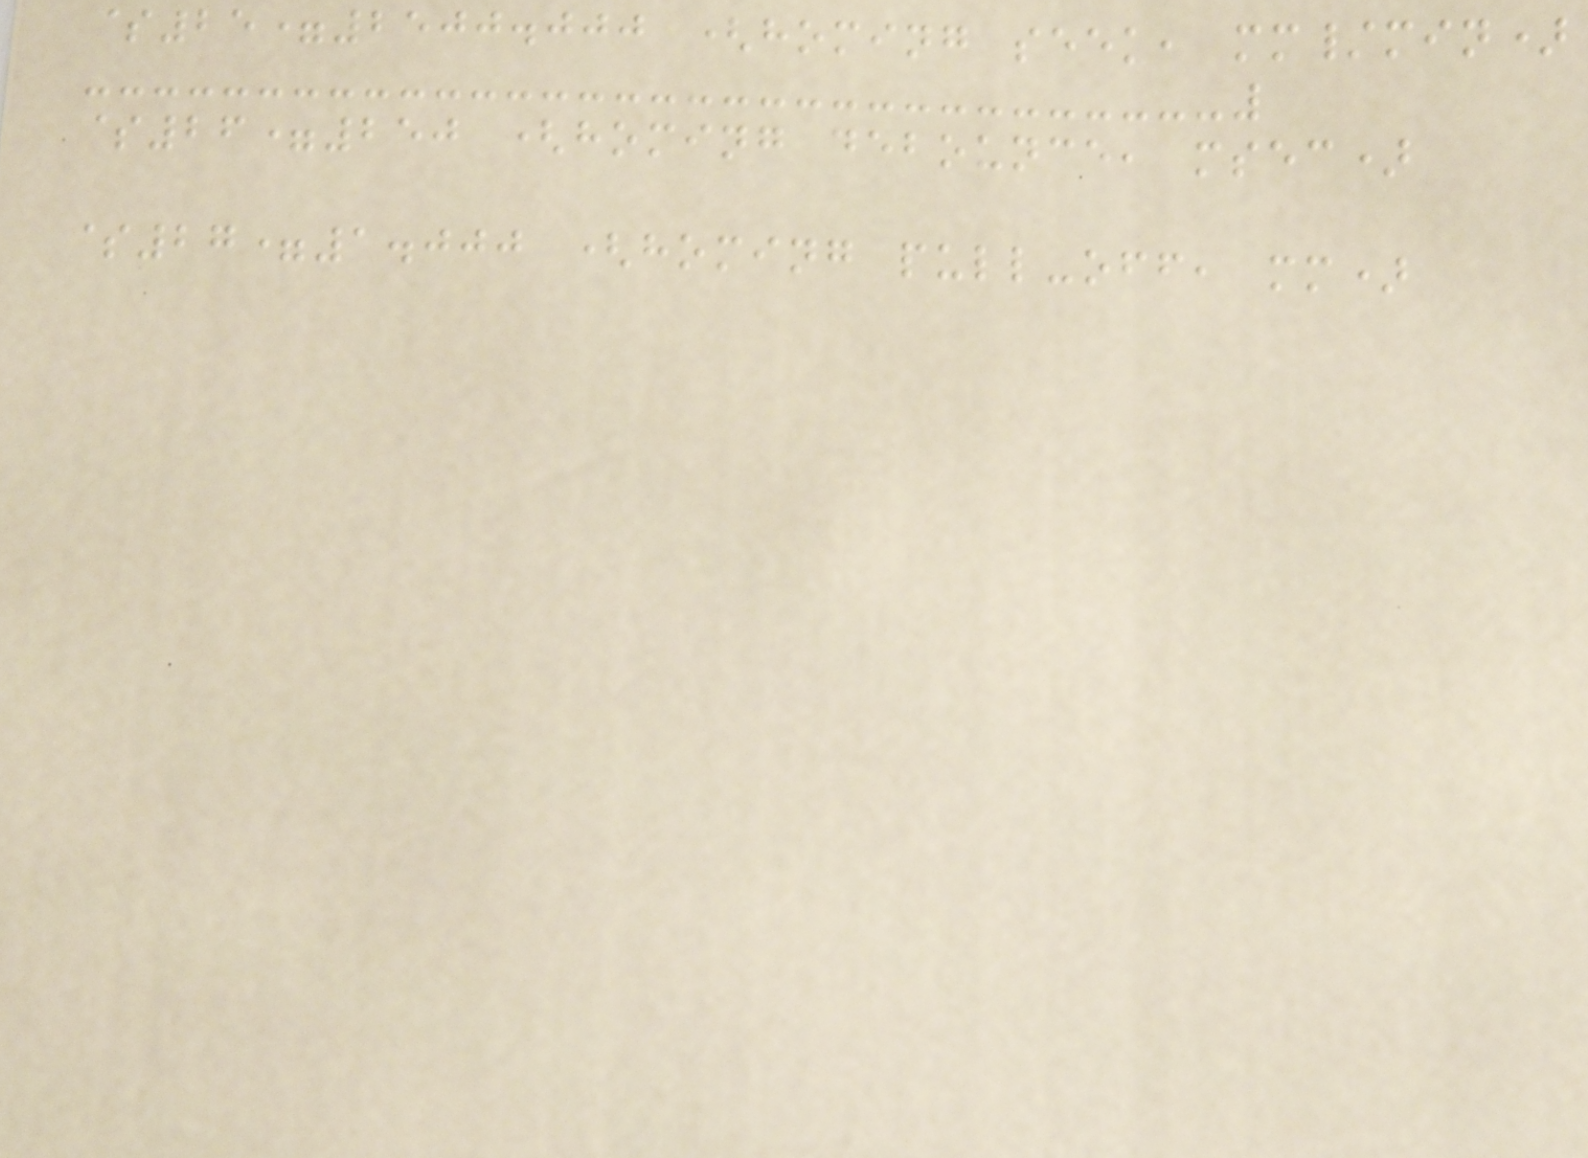$25=2500.000 (homing seek, mm/min)
$26=250 (homing debounce, msec)
$27=1.000 (homing pull-off, mm)
